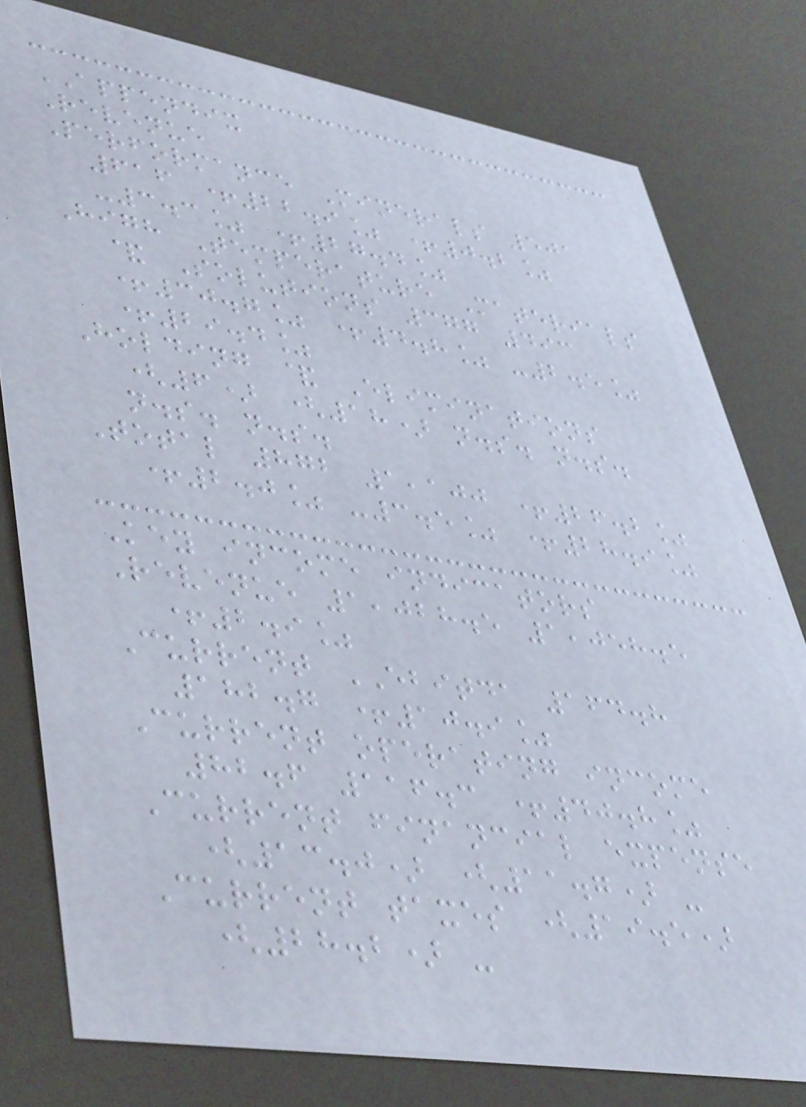APPENDIX
Revenue
Performance Minerals 501
616 +22.9% +0.2%
-3.3% +27.4%
High Temperature Materials
& Solutions 377 493
+30.7% +4.8% -2.5%
+29.4%
Holding & Eliminations
(6) (18) n.s. n.s.
n.s. n.s.
Total 872 1,100 +26.2%
+2.0% -3.5% +28.9%
Key income indicators
Revenue 1,028.5 1,058.5
+2.9%
Current EBITDA 164.8
182.7 +10.9%
Current operating income
82.6 116.3 +40.8%
Current financial expense
(13.0) (11.7) -
Current taxes (19.5)
(28.2) -
